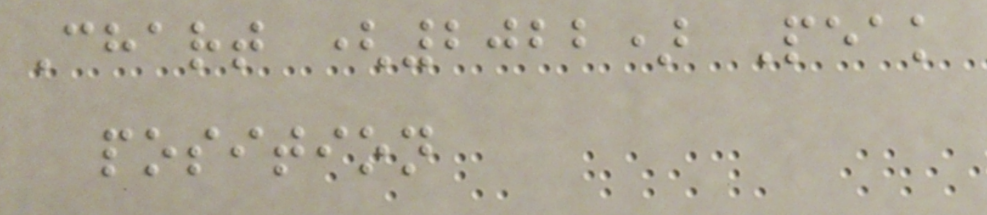Chart (2022) Peak
position
